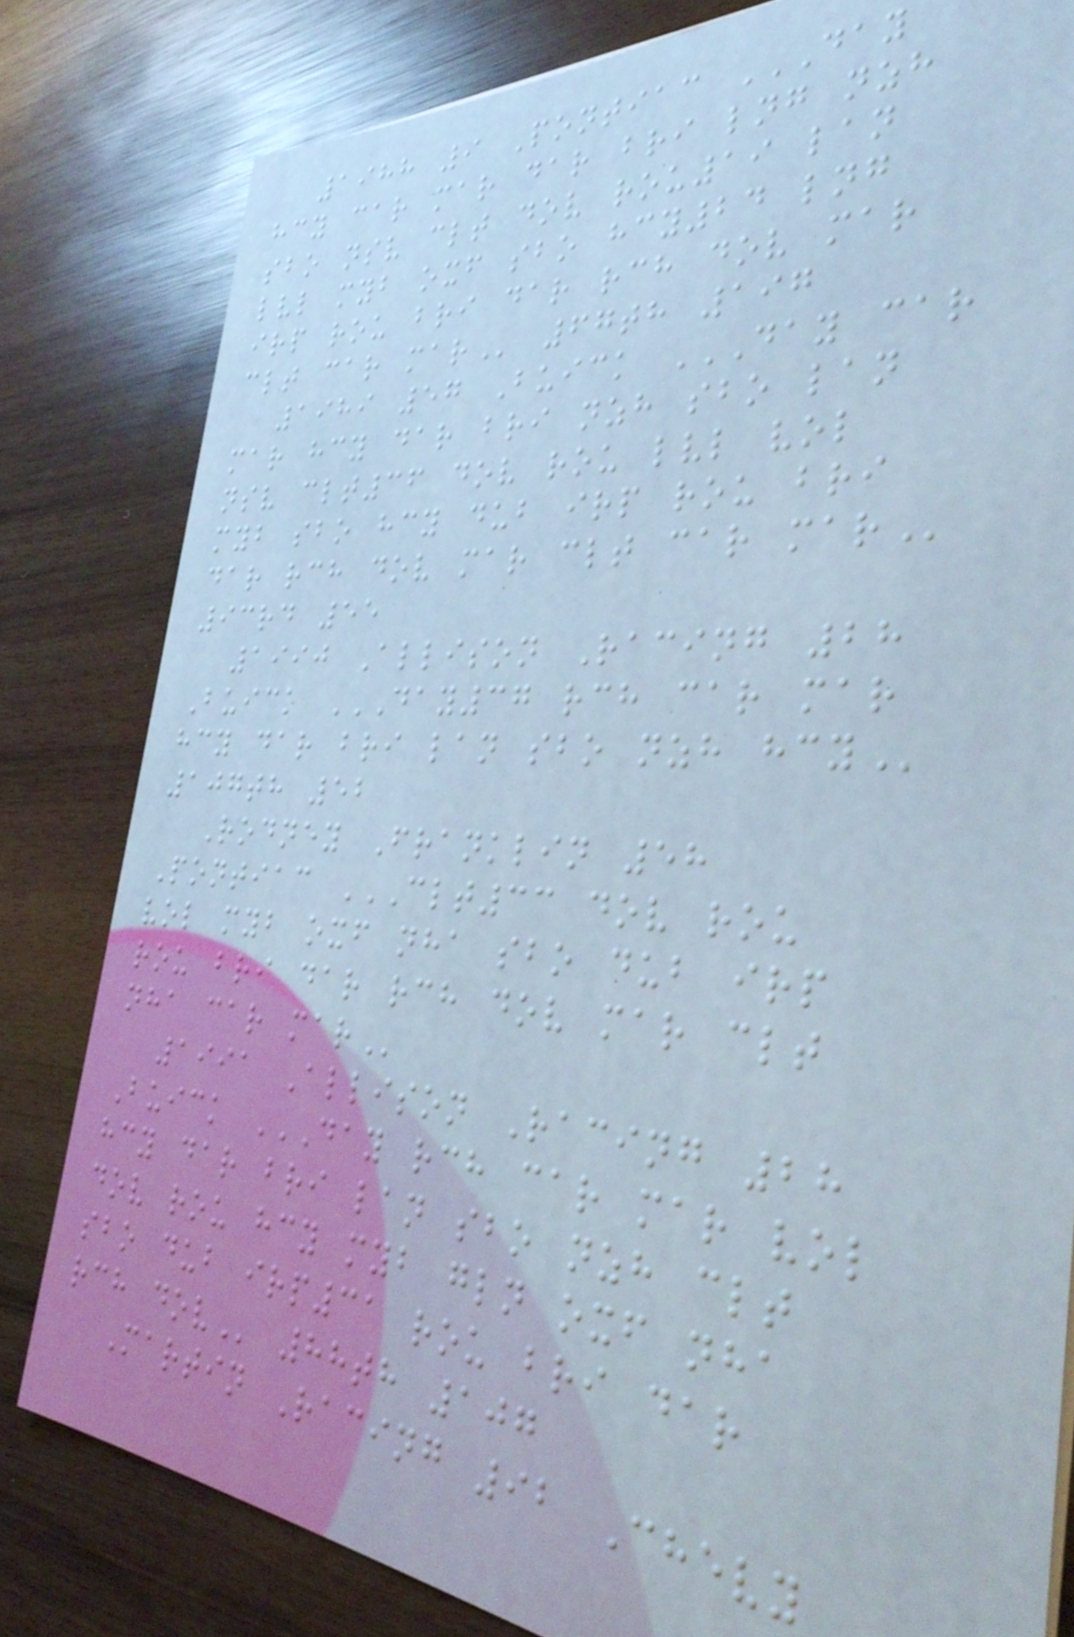1988 9 Pontiac DAY
HCY CAR MAR DAR BRI LNG NZH
SBO NSV CLT DOV ROU19 LAN
LVL MYB OXF SBO HCY24 LNG
IRP ROU BRI DAR RCH DOV MAR
CLT CAR MAR 67th 197
1989 57 Buick DAY CAR
MAR HCY DAR BRI NZH SBO LAN
NSV CLT36 DOV ROU LVL VOL
MYB SBO HCY DUB IRP ROU BRI
DAR RCH DOV MAR CLT CAR MAR
93rd 55
1990 Allison Racing 28
Buick DAY37 RCH CAR MAR
HCY DAR BRI LAN SBO NZH HCY
107th 52
Rodney Franklin 58
Pontiac CLT33 DOV ROU
VOL MYB OXF NHA SBO DUB IRP
ROU BRI DAR RCH DOV MAR CLT
NHA CAR MAR
1991 Allison Racing 28
Buick DAY RCH CAR MAR VOL
HCY DAR BRI LAN SBO NZH CLT
DOV ROU HCY MYB GLN OXF NHA
SBO DUB IRP31 ROU BRI DAR
RCH DOV 88th 107
Martin Racing 92 Chevy
